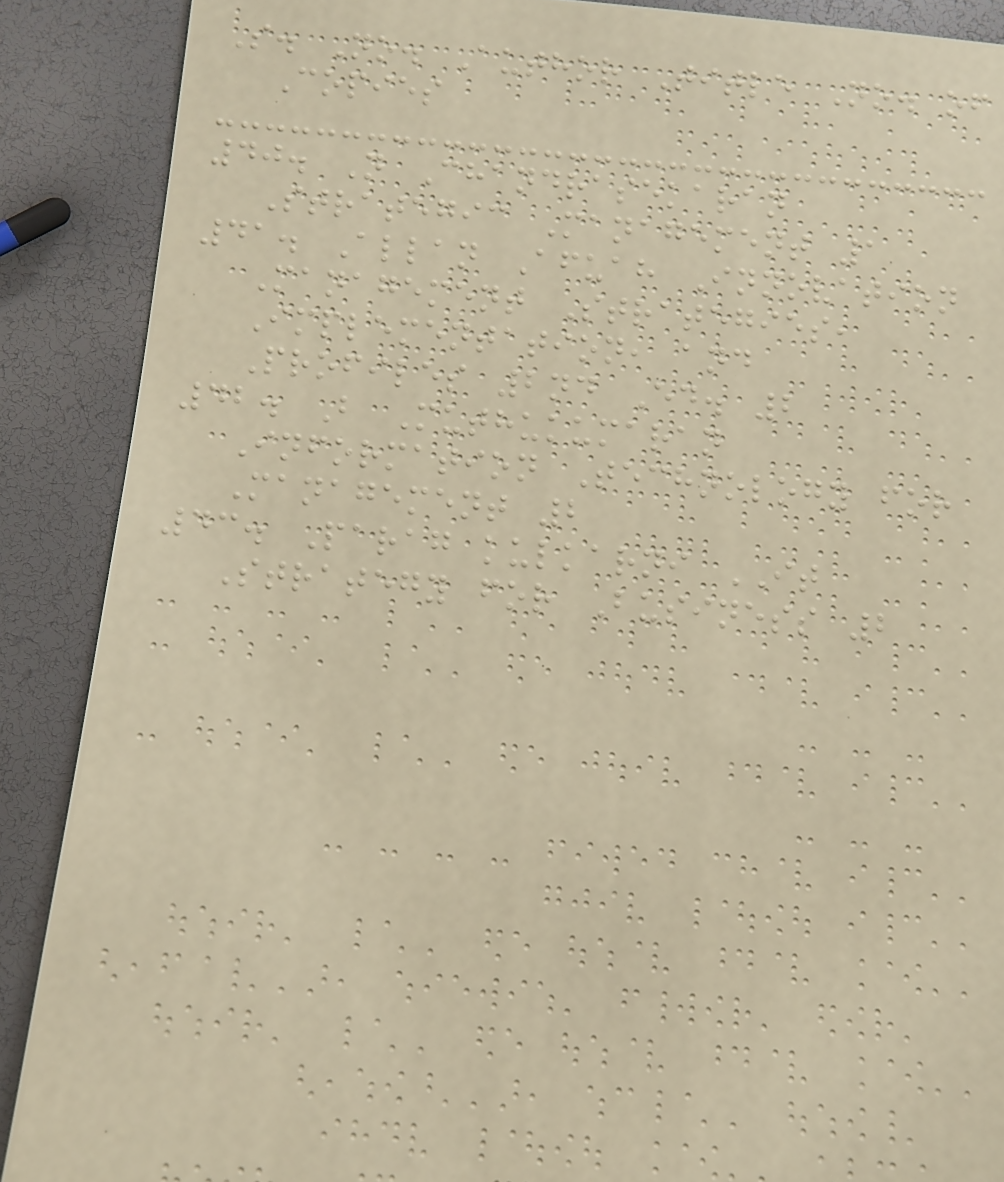S. No. Author Title No. of
Copies
40. N Chandrasekaran
Strategic Management 1
41. Allan Afuah Innovation
Management Strategies,
Implementation, and
Profiles 2nd Ed. 2
42. B Muthukumaran
Information Technology for
Management 2
43. Parag kulkarni IT
Strategy for Business 2
